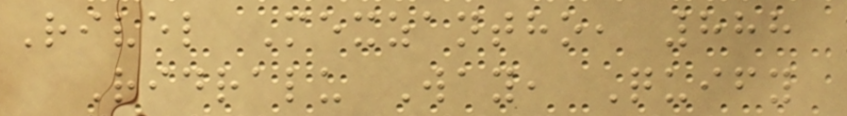Rivel Mexzantho, 888
Ridralu Way, Quify
